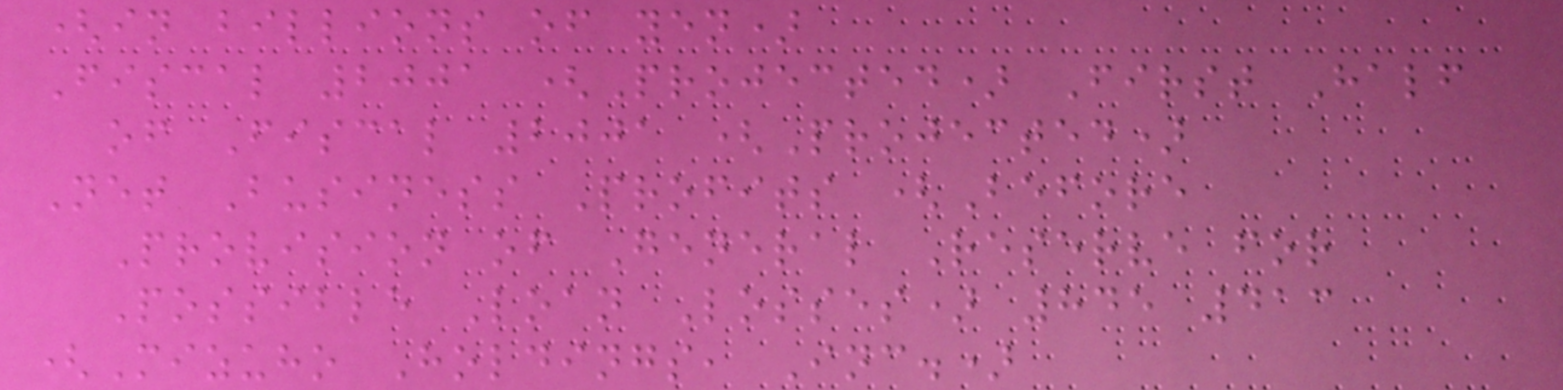(in billions of yen)
Fiscal 2001 (Projected) First Half
of Fiscal 2001 (Projected)
Net Business Profits (Before
Provision of General Reserve for
Possible Loan Losses) 845 413
(Mizuho Holdings, Inc.)
